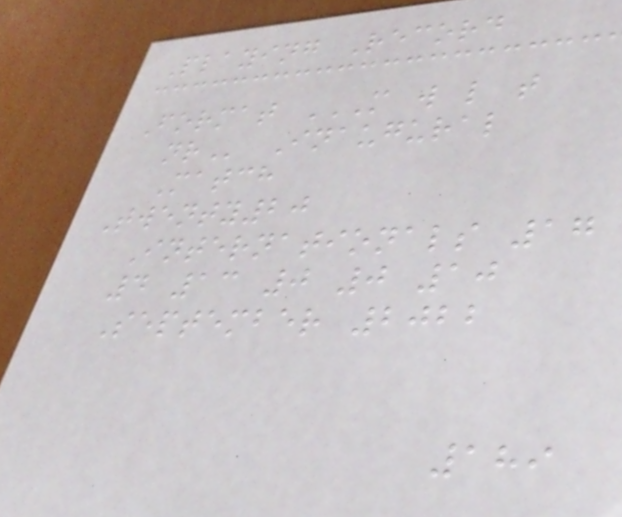Playing Record
Format M W L T
NR Inaugural
Match
Twenty20
Internationals 17
4 13 0 0 10
September 2022
189
